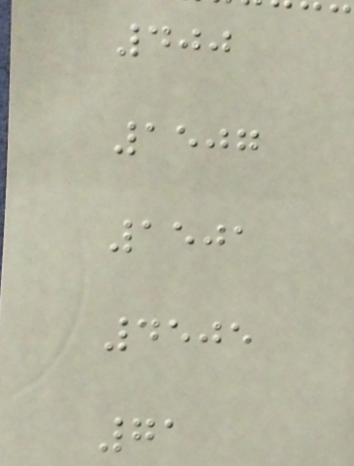400
1507
1501
4505
71
